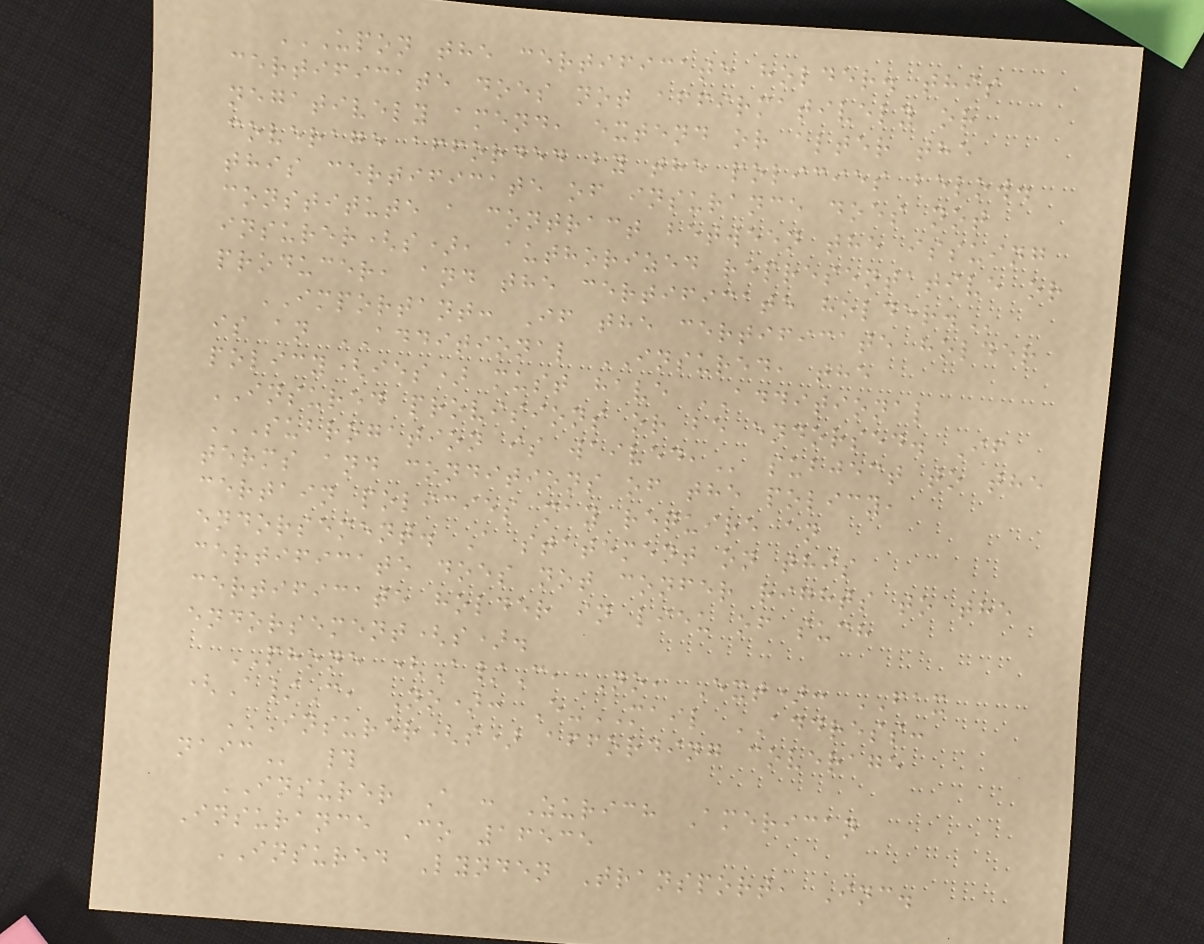UPON THE CERTIFICATE HOLDER. THIS
CERTIFICATE DOES NOT AFFIRMATIVELY OR
NEGATIVELY AMEND, EXTEND OR ALTER THE
COVERAGE AFFORDED BY THE POLICIES BELOW.
THIS CERTIFICATE OF INSURANCE DOES NOT
CONSTITUTE A CONTRACT BETWEEN THE ISSUING
INSURER(S), AUTHORIZED REPRESENTATIVE OR
PRODUCER, AND THE CERTIFICATE HOLDER.
IMPORTANT: If the certificate holder
is an ADDITIONAL INSURED, the
policy(ies) must have ADDITIONAL
INSURED provisions or be endorsed. If
SUBROGATION IS WAIVED, subject to the
terms and conditions of the policy,
certain policies may require an
endorsement. A statement on this
certificate does not confer rights to the
certificate holder in lieu of such
endorsement(s).
PHONE (A/C, No, Ext): FAX
(A/C, No): E-MAIL ADDRESS:
INSURER(S) AFFORDING COVERAGE
NAIC #
INSURER A : Zurich American
Insurance Co 16535
INSURED Lynden Transport, Inc.
